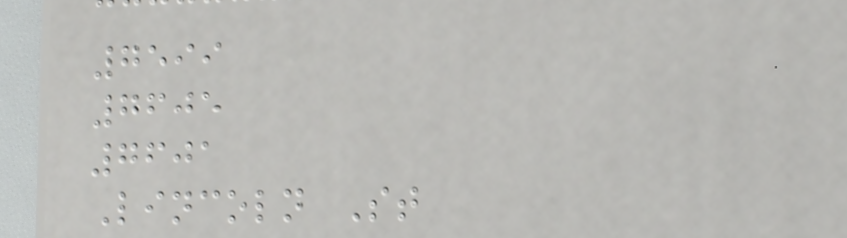7599
7605
7601
Lincoln St
